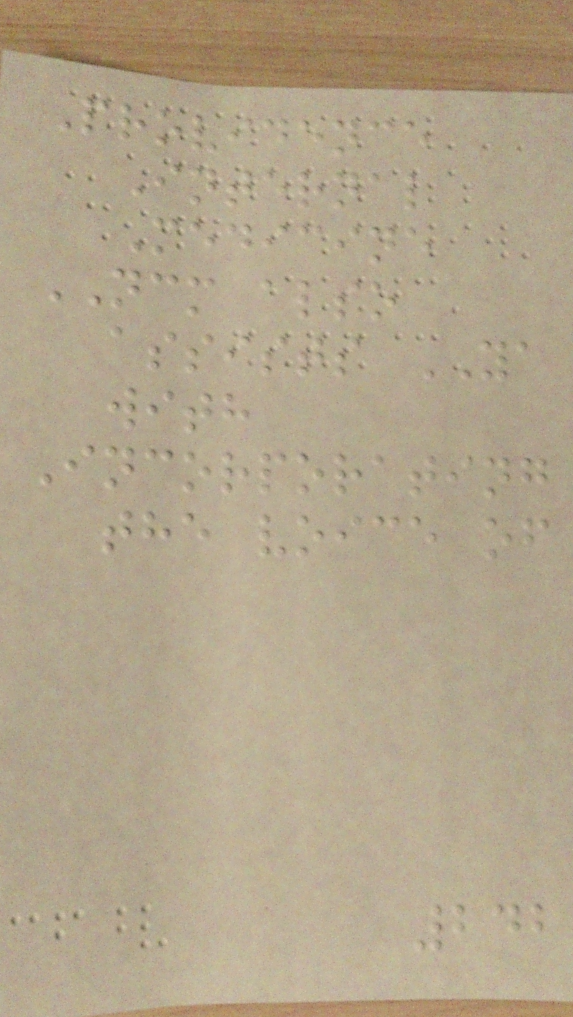Providence
Internal
Medicine
NCM also
assists YA
with
Incorporating
the voice of
242
